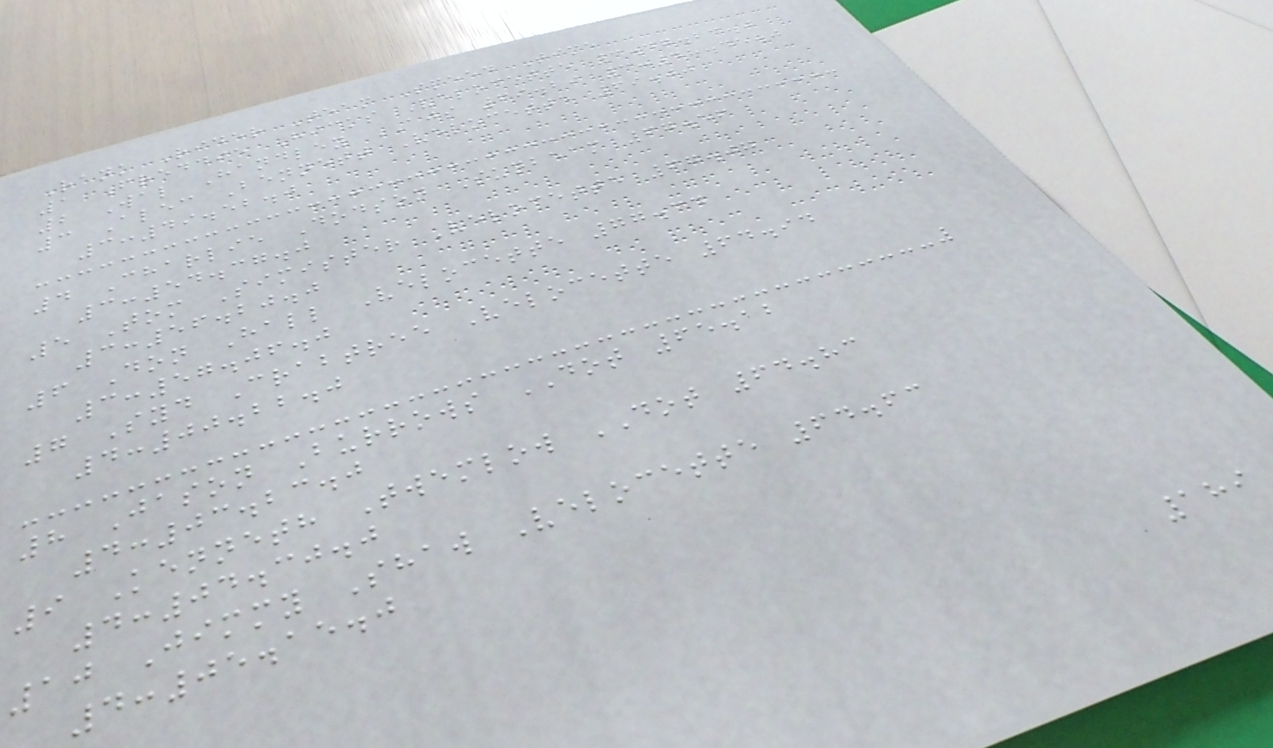Rank Rider Team Speed Time
1 Freddie Hicks Velocette 3.47.23.0
2 Wal Handley AJS 69.29 3:48.45.0
3 Alec Bennett Velocette 69.00
3:49.52.0
4 Charlie Dodson Sunbeam 67.56
3:54.37.0
5 Tom Simister Velocette 67.07
3:56.20.0
6 Don Hall Velocette 77.34
3:57.06.0
7 Syd Crabtree Velocette 64.94
4:00.22.0
8 Jason Burrows DOT 65.12
4:03.23.0
9 Kenneth Twemlow DOT 64.83
4:04.30.0
10 Jimmy Shaw Velocette 64.63
4:05.15.0
189
